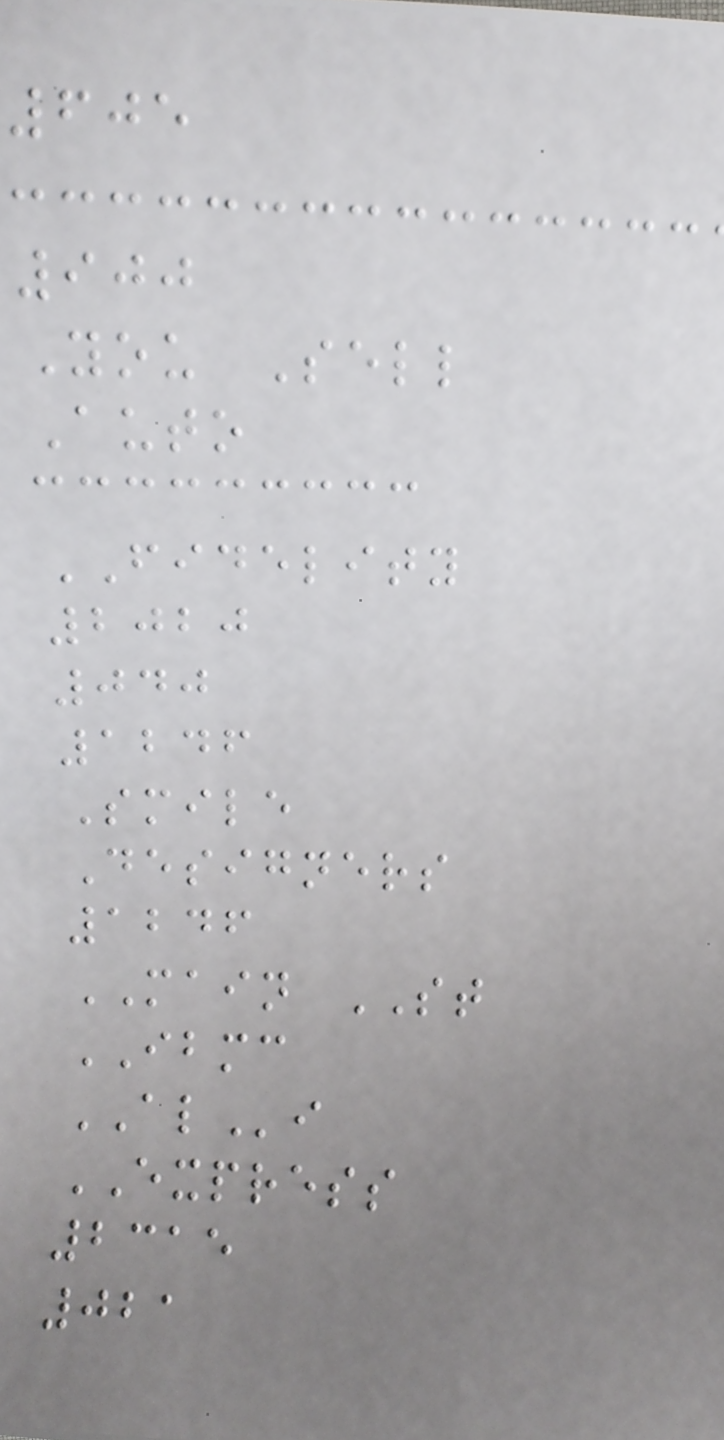605
900
You Sell
Auto
FIDELITY
2020
040
1246
Smile
Designers
1246
MAIN ST
IBMC
ALi
EXPRESS
2315
021
